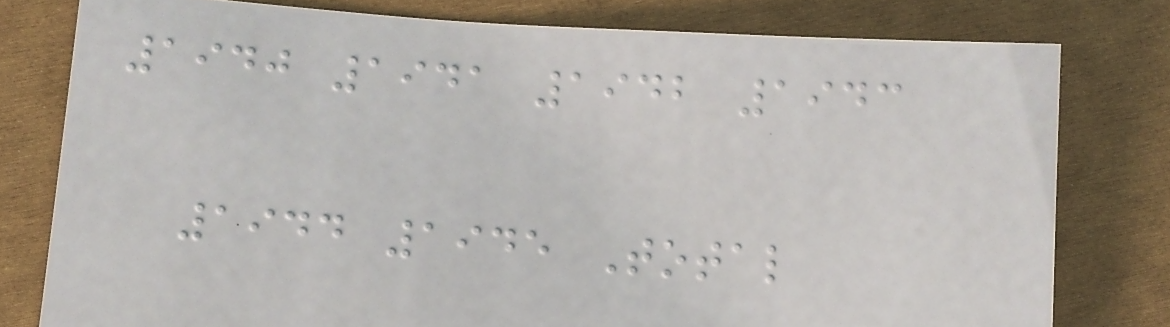1940 1941 1942 1943
1944 1945 Total
